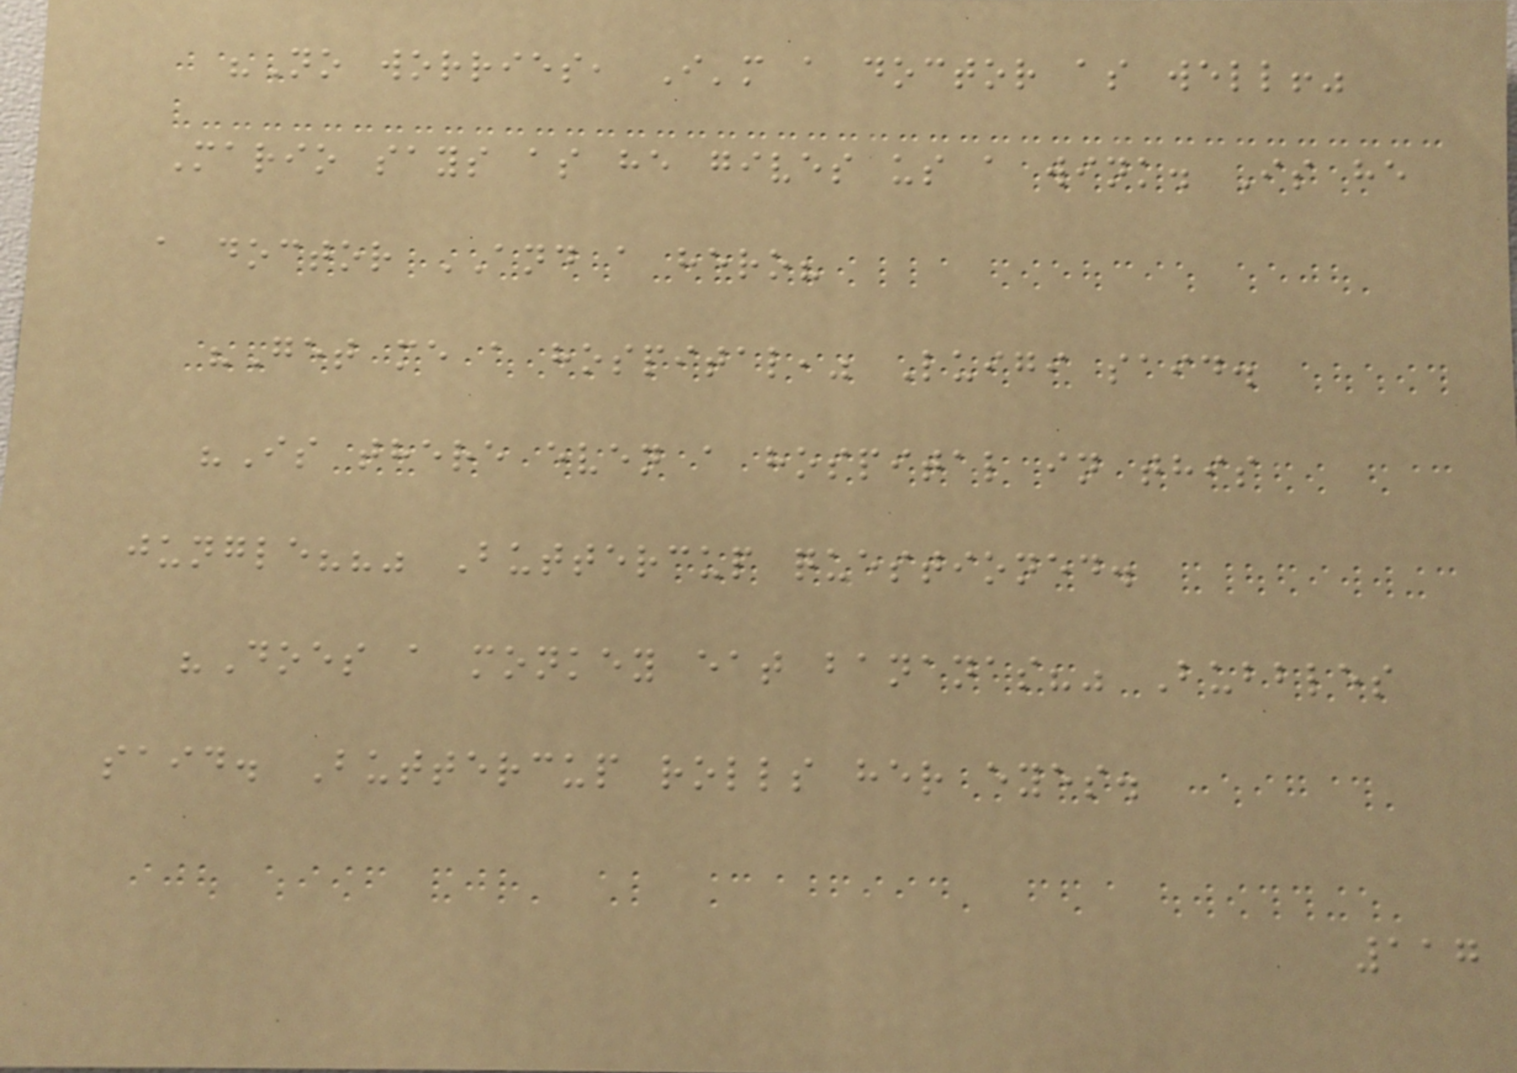"No worries, I'm a doctor as well!"
Mario says as he gives us a wink. Is he
a doctor AND a hero?
"Get me a hospital," Luigi said.
"Is there even a hospital in this
jungle??" Buttercup questioned.
"Does a monkey eat bananas?" Bubbles
said. Buttercup rolls her eyes.
117
